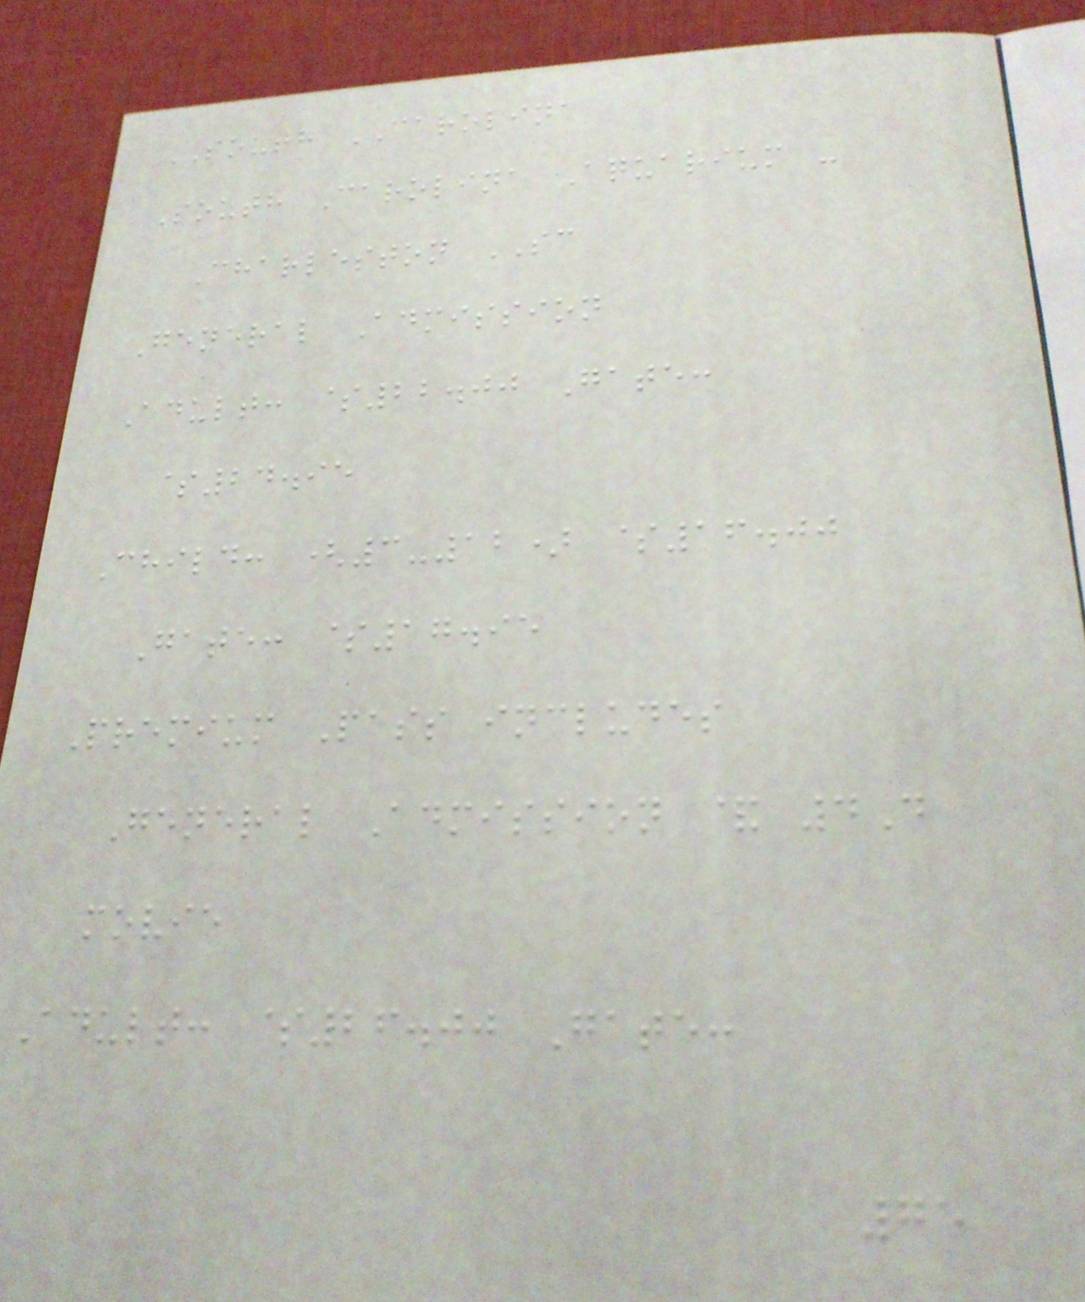SOUTH CAROLINA
South Carolina Aquarium -
Charleston SC
General Admission
Adult: $22.00 Gate:
$24.95
Child: (3-12) $16.00
Gate: $17.95
Premium Pass includes
General Admission & 4D
movie
Adult: $26.00 Gate:
75
